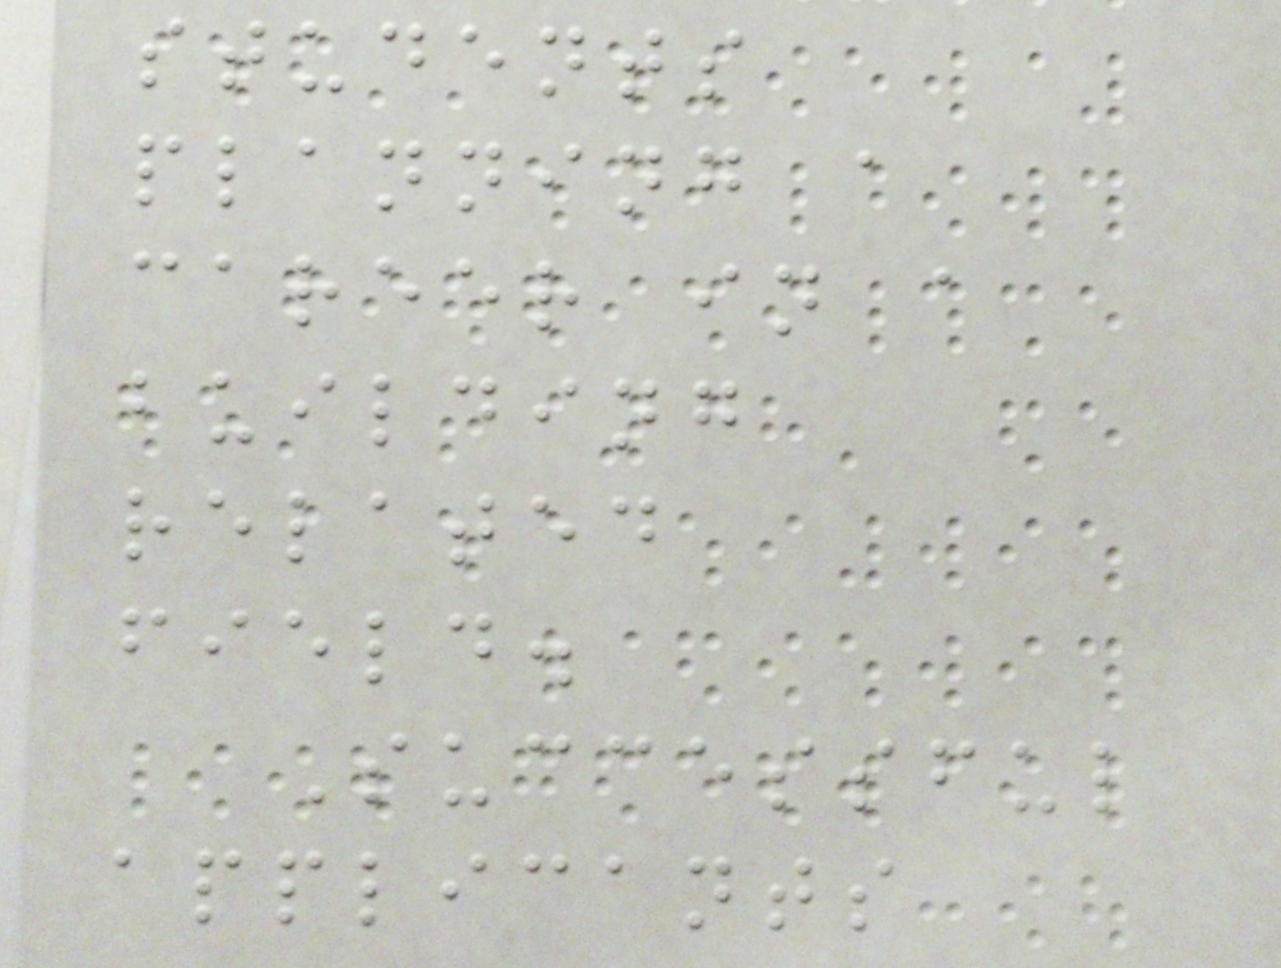students
planning a
career in a
building
related
field.
Successful
applicants
